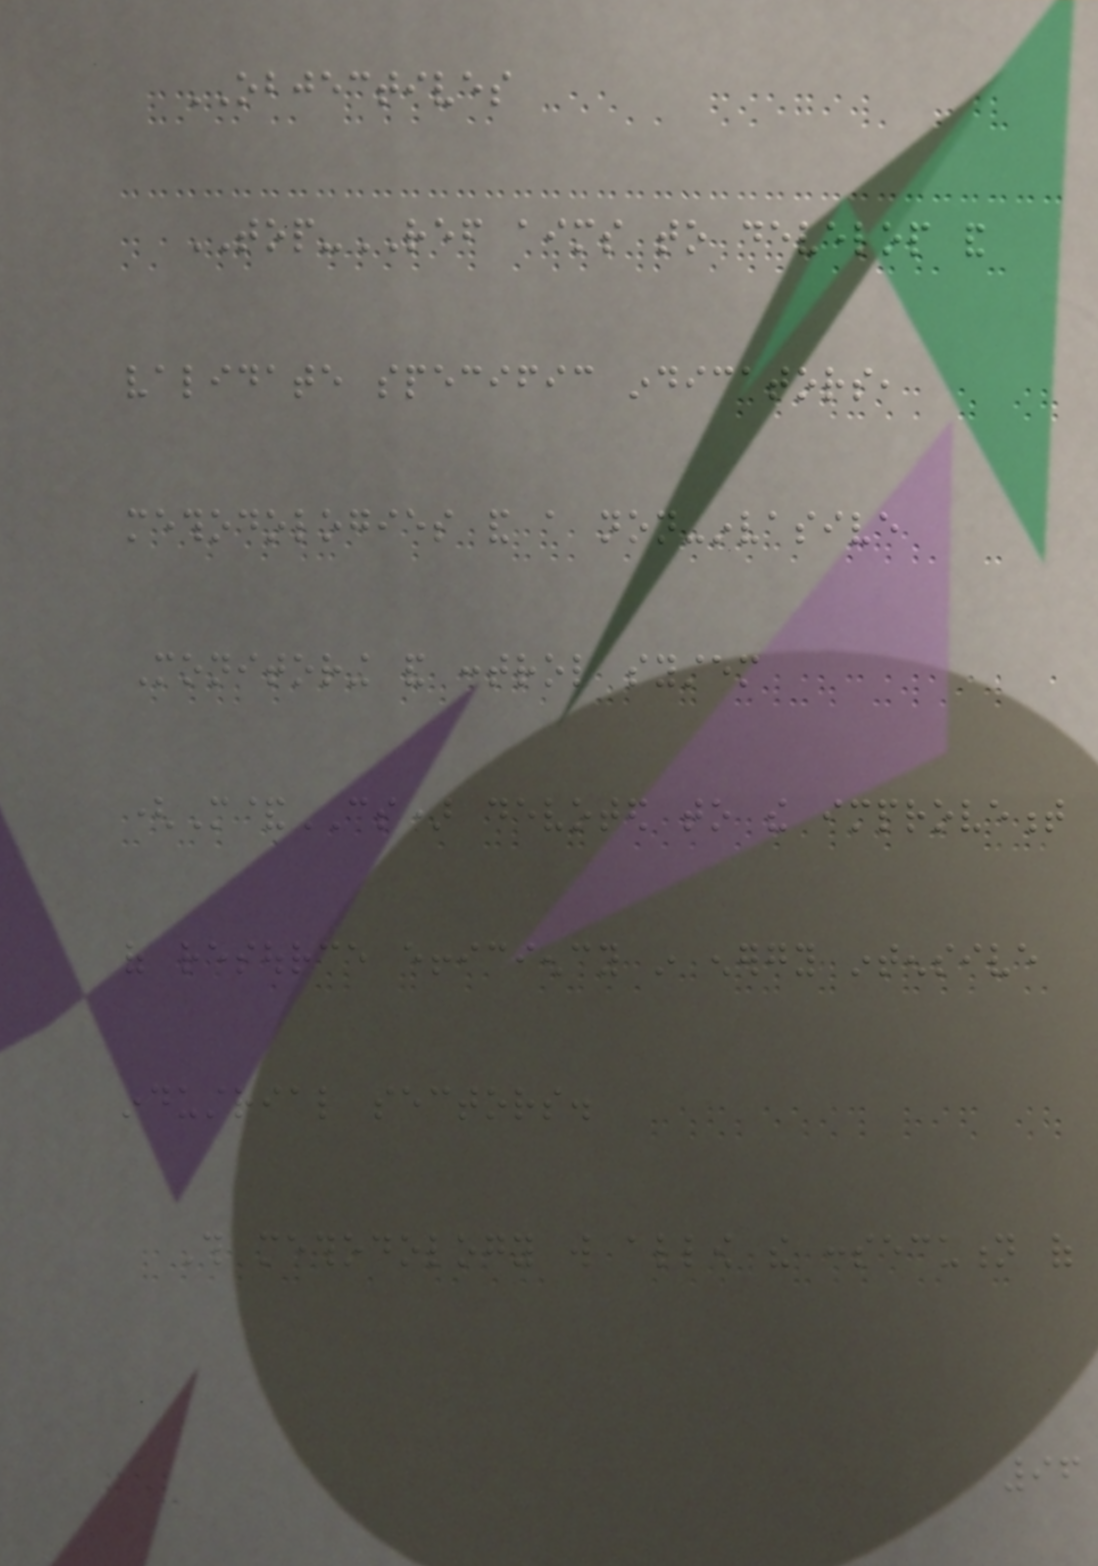OBJECTIVES
TOP-REF aims to develop and
validate specific indicators,
methodologies and a non-invasive
Monitoring and control system
(M&CS) devoted to the improvement
of resource efficiency in energy intensive
industrial sectors.
This methodology will allow the consecution of
96
